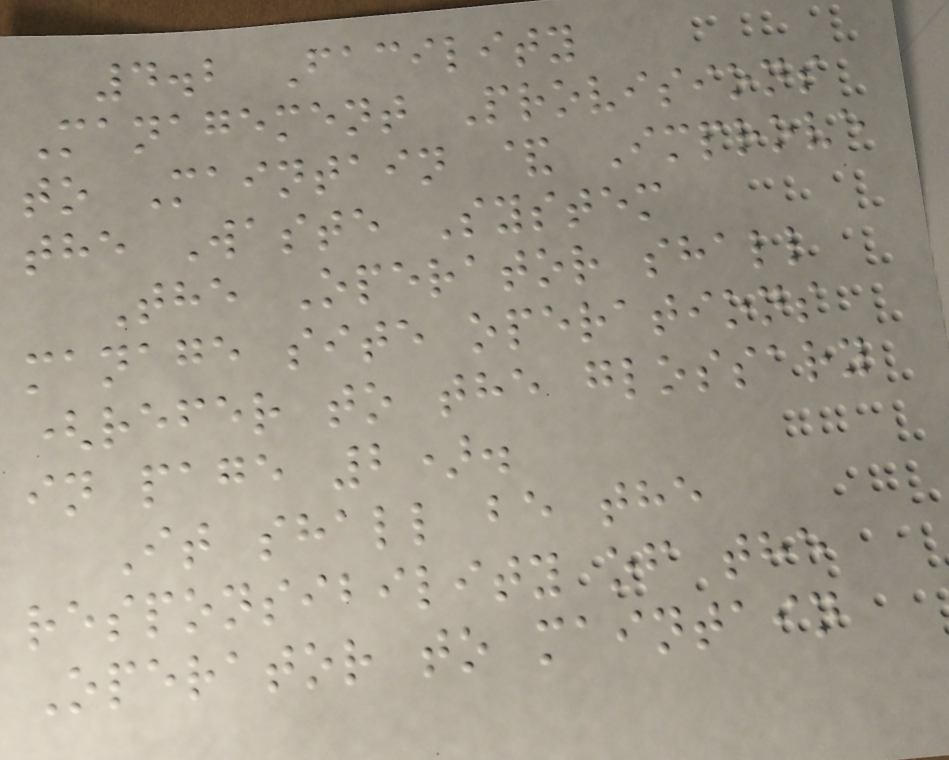4.2 Facility
Management Provisions
to Maintain & Improve
the Waste System
The Operator shall
manage site operations
(refer to the glossary
in page 2).
It shall be the
responsibility of the
Operator to maintain
